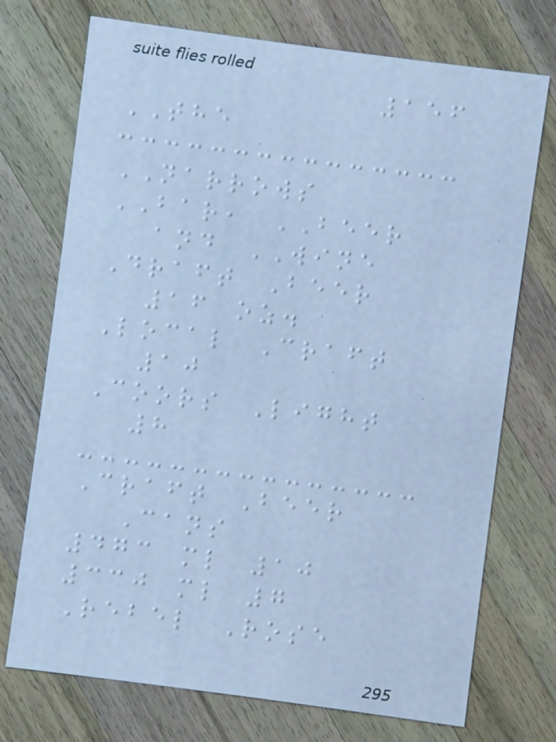156
THE
NARROWS
BAR, BEER
and WINE
Draft Beer
16 oz.
Local Craft
10
Coors Light
8
Craft Beer
Cans
473 ml 10
330 ml 7
Rebel Rose
